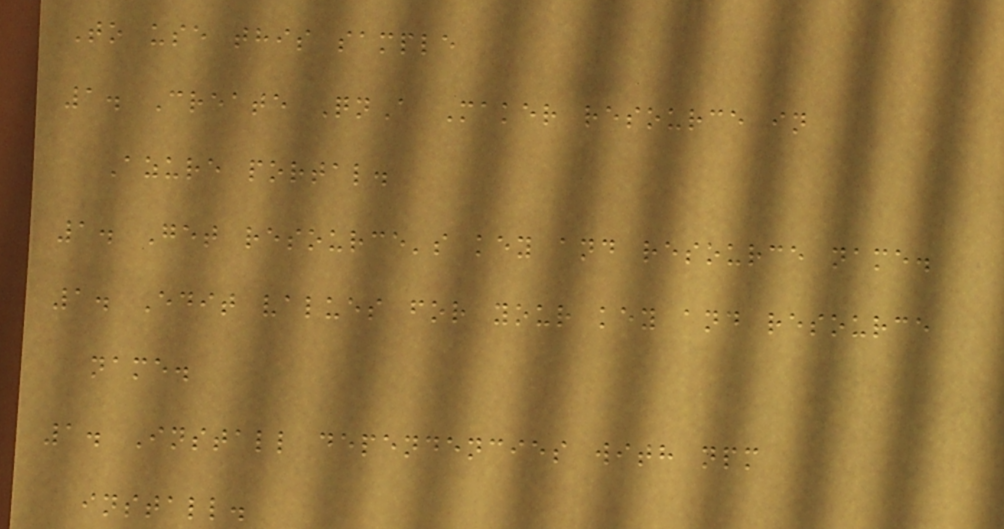To use this sample
1. Create QnA Maker resource in
Azure portal.
1. Get resource's key and resource name.
1. Edit values for your key and resource
name.
1. Install dependencies with npm
install.
